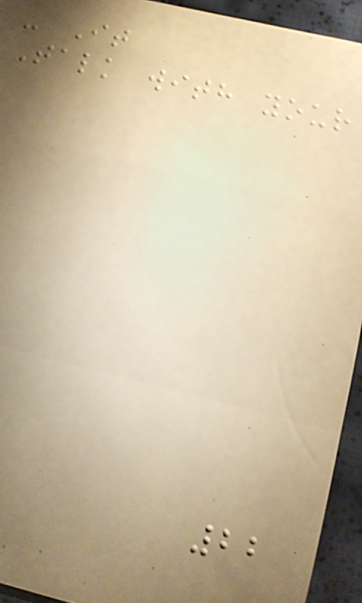- It
Talk with your
22
